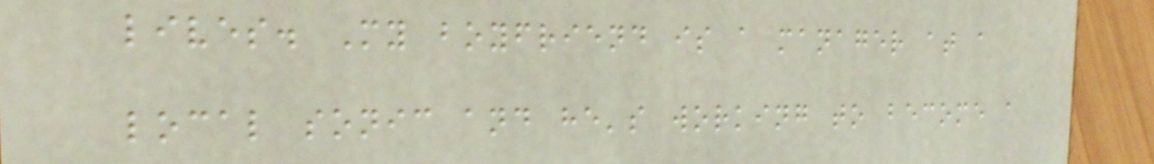lives. My boyfriend is a manager at a
local sonic and he's working to become a
